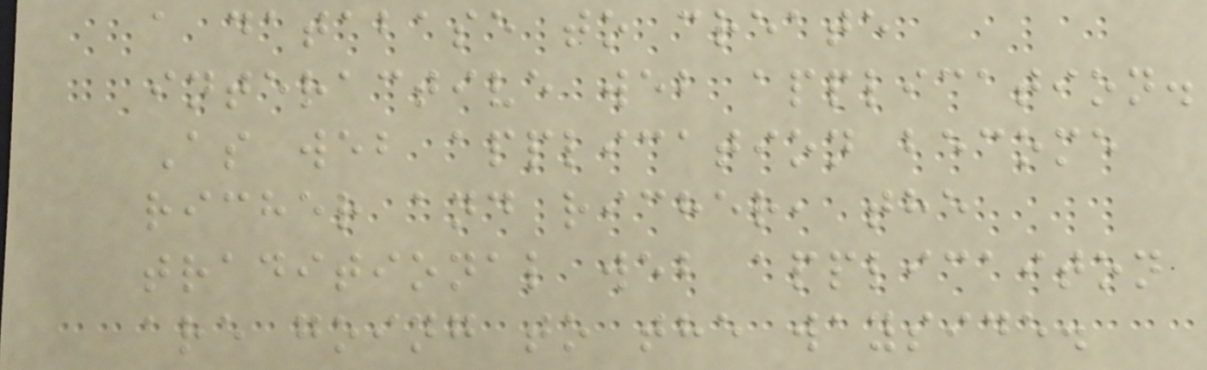a database to create
interactive web application.
As web application become
richer and richer, the
traditional web applicaiton
are going to the wayside.
